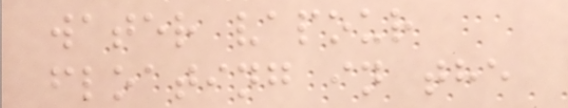water vapour
floating in the
